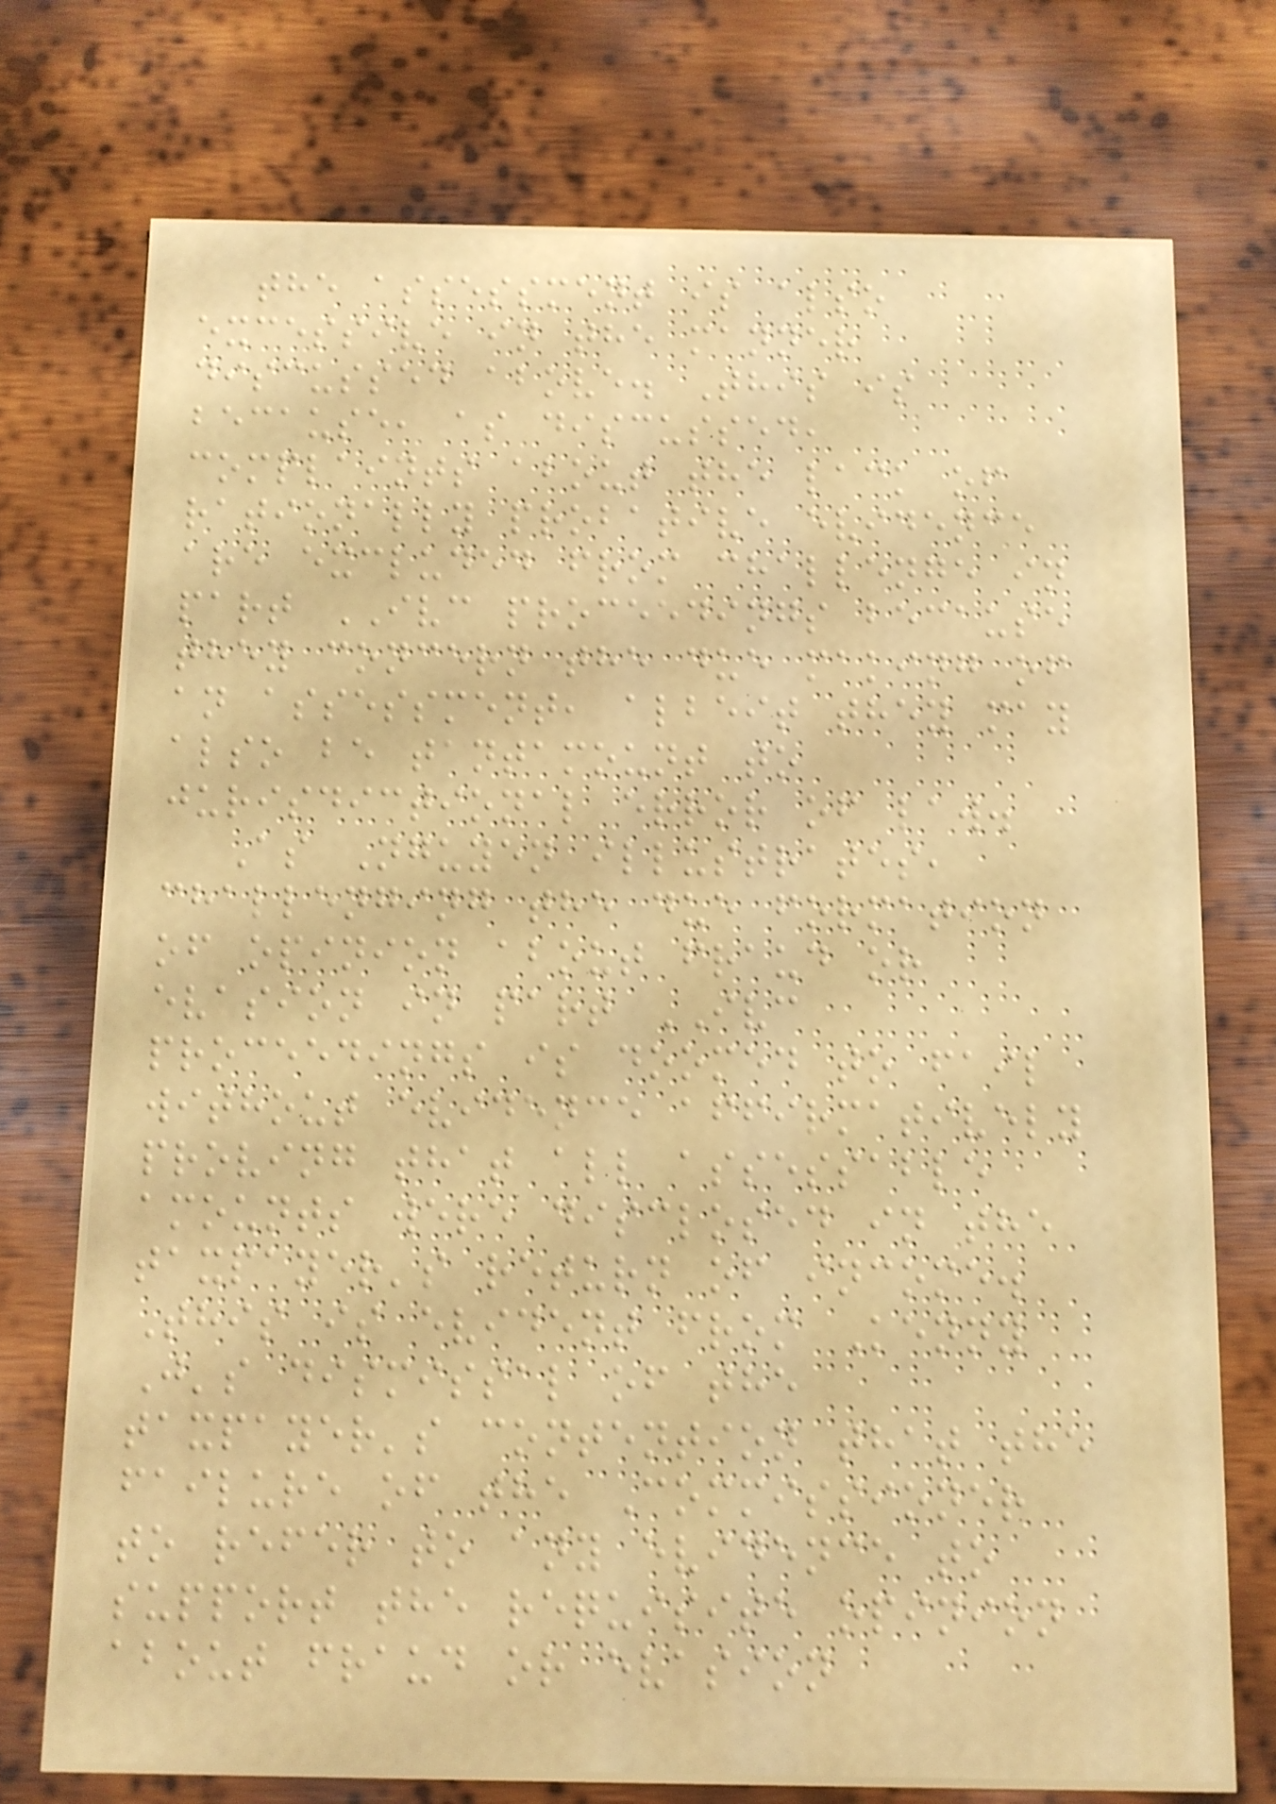the assessment is also
excessive in the manner
discussed above. This is
because, as discussed,
complaints about the lack of
rationally probative evidence
are excluded from challenge in
part IVC proceedings because
they concern the due making of
an assessment, albeit they may
also be tantamount to
jurisdictional error of law.
As Nguyen illustrates,
challenging the due formation
of opinion about fraud or
evasion in part IVC
proceedings is doomed to fail
without evidence affirmatively
proving that all assessable
amounts were disclosed in the
taxpayer's return of income.
This is evident from Kenny
J's dismissal of the
taxpayer's contention that the
failure of the Commissioner
to refer to any evidence to
support the requisite opinion
about fraud or evasion
